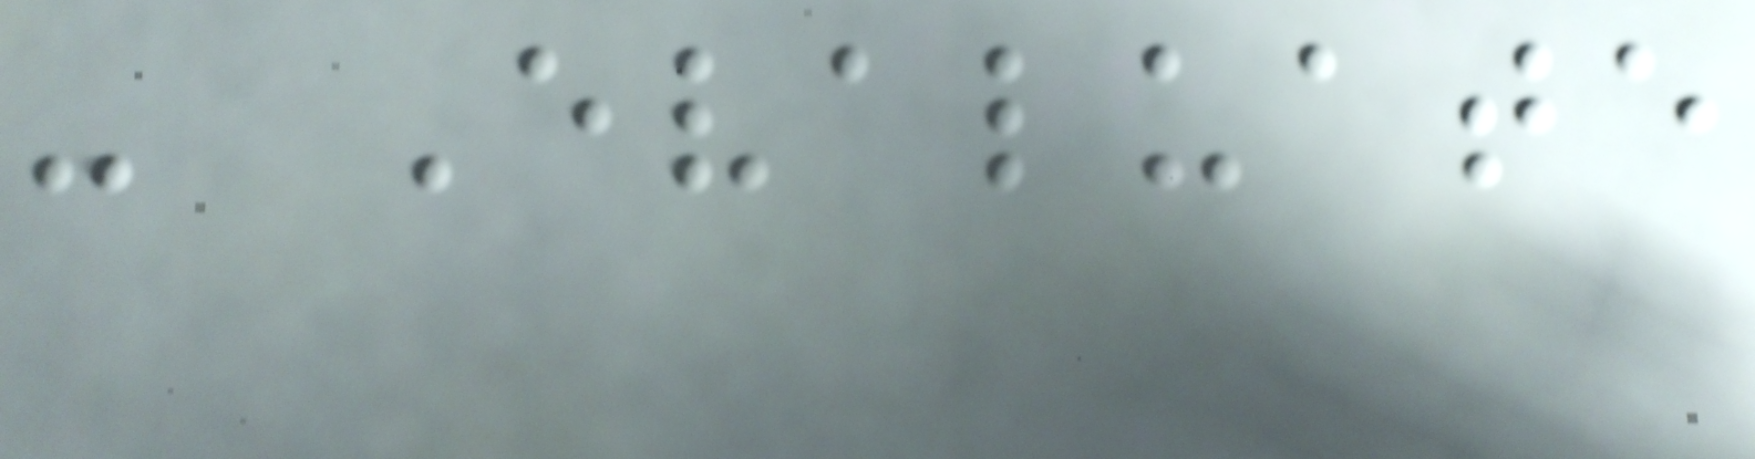- Evaluate
